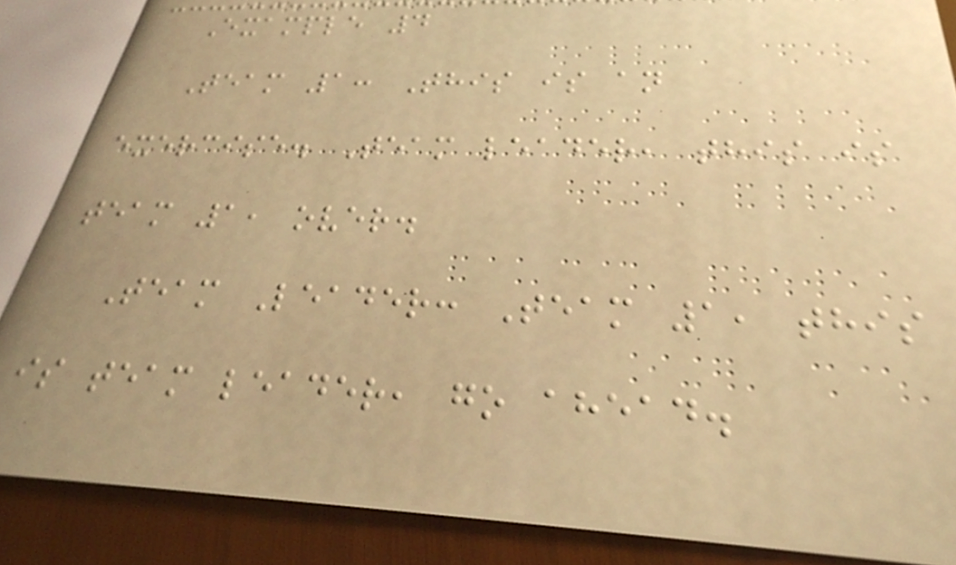Example 4
Team 1: This is an
exercise. Team leader, this is
team 1, over.
Team Leader: Team 1, this
is team leader, go ahead.
